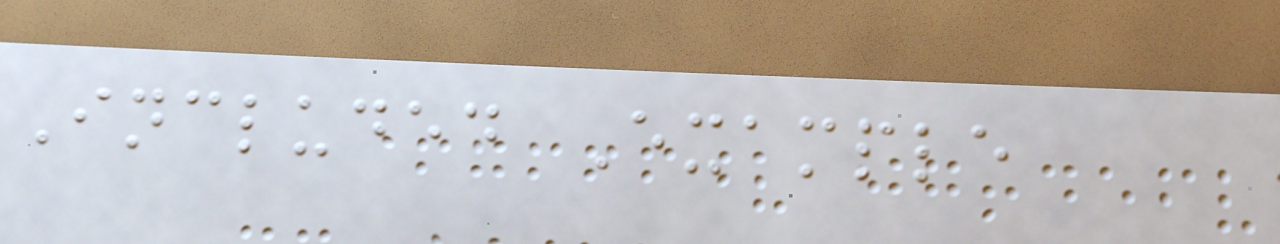Included Example
